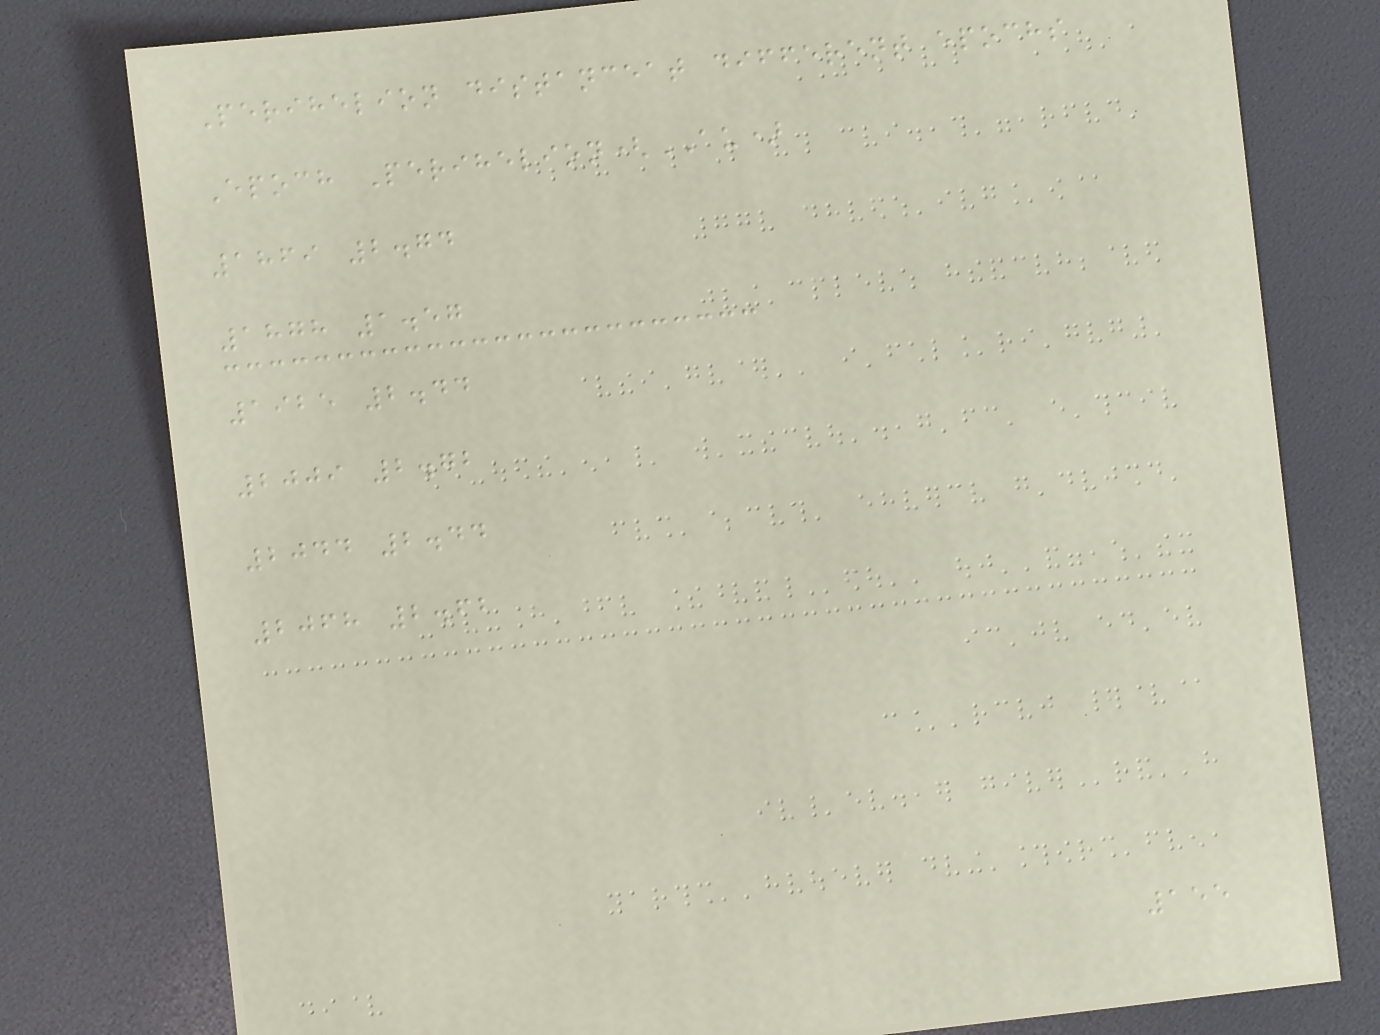Perihelion distanceat different epochs
Epoch Perihelion(AU)
1869 2.74
1878 1.57
1925 2.44
2009 2.72
2044 2.44
2068 2.62
155
